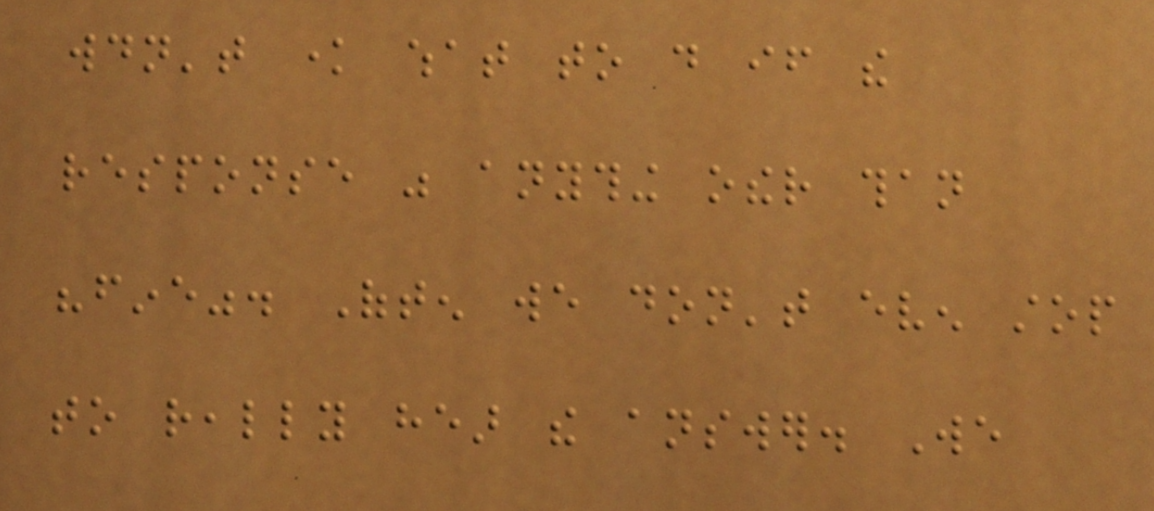wouldn't know what to do if the
response was anything other than
"fine". Often we don't even stop
to really hear the answer. We
